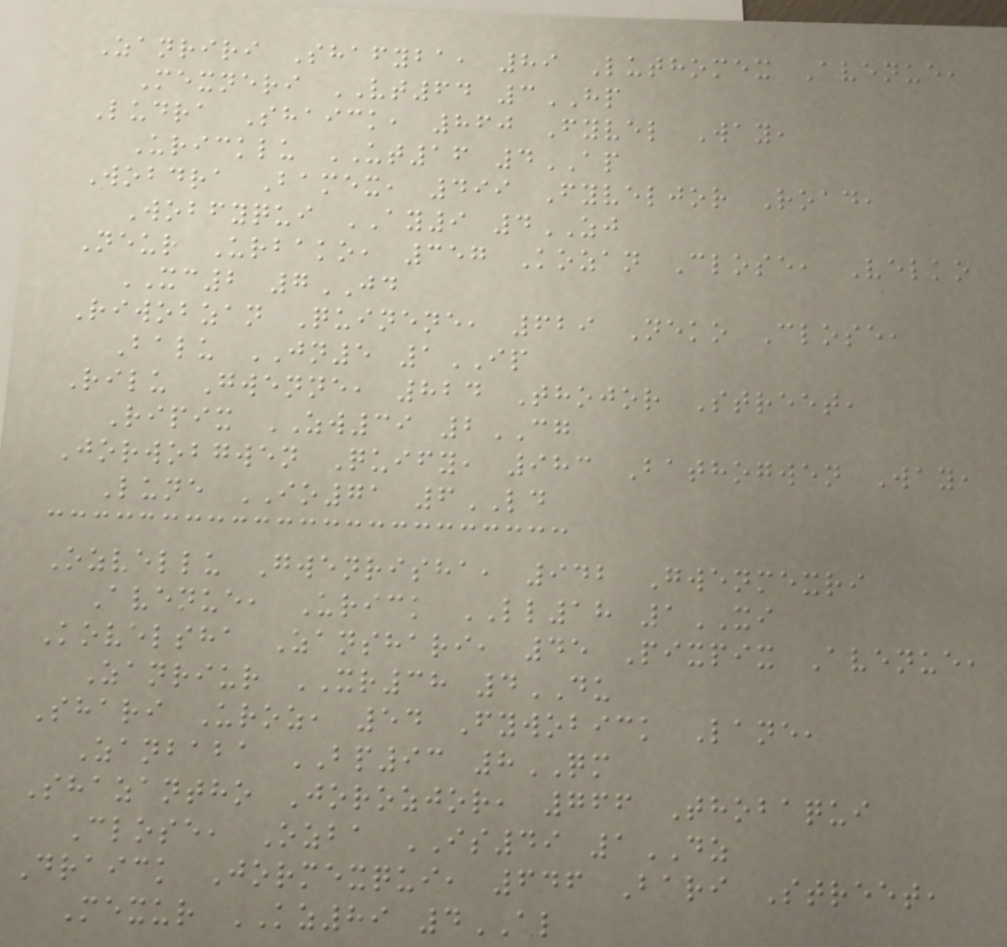Zanriri Shafyba, 89 Luthomex Avenue,
Mexneri VT64 3HP
Ludra Shaick, 860 Fyvel Way,
Uricklu UT16 4AP
Wobdra Bamex, 499 Fyveljor Road,
Wobfyqui AY9 4ZJ
Neur Urbako, 357 Kozan Close, Velko
XC2 7JD
Riwobzan Quinene, 629 Neko Close,
Balu JN5 1IP
Rilu Gwenne, 824 Thojor Street,
Ripix ZW39 2CG
Jorwobgwen Quify, 983 Bathogwen Way,
Lune IO71 6LD
Ozvellu Gwenrisha, 942 Gwenmexri
Avenue, Urick LL18 1XI
Kovelsha Zanshari, 45 Pixpix Avenue,
Zanriur XR38 4DU
Shari Uroz, 54 Fywobick Lane,
Zanbaba BP93 8QM
Shazantho Jorozjor, 766 Thobaqui
Close, Ozba IS49 1DZ
Draick Jormexqui, 646 Bari Street,
Mexur KZ89 4AL
